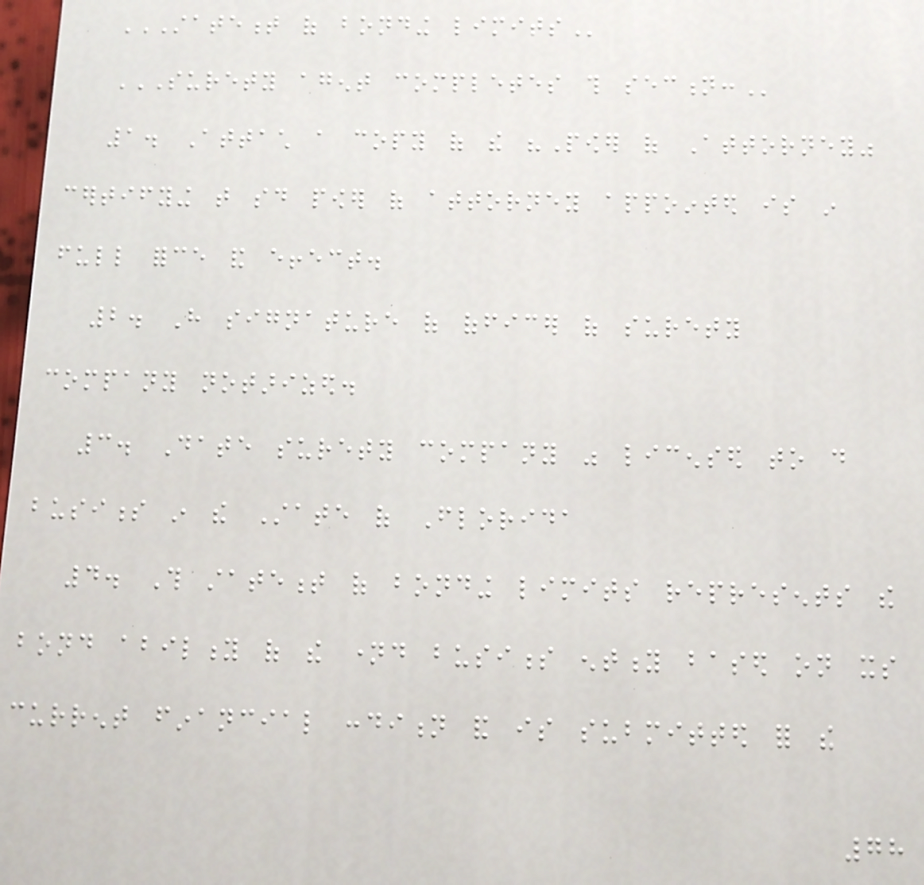STATEMENT OF BONDING LIMITS
SURETY AGENT COMPLETES THIS SECTION:
1. Attach a copy of the "Power of Attorney"
certifying that said power of attorney appointed is in
full force and effect.
2. Have signature of officer of surety
company notarized.
3. Date surety company was licensed to do
business in the State of Florida
4. This statement of bonding limits represents the
bond ability of the named business entity based on its
current financial condition and is submitted for the
78
